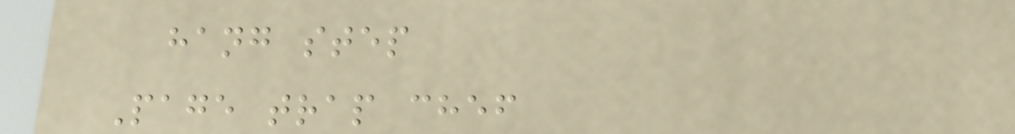hang step
Page trap chef
